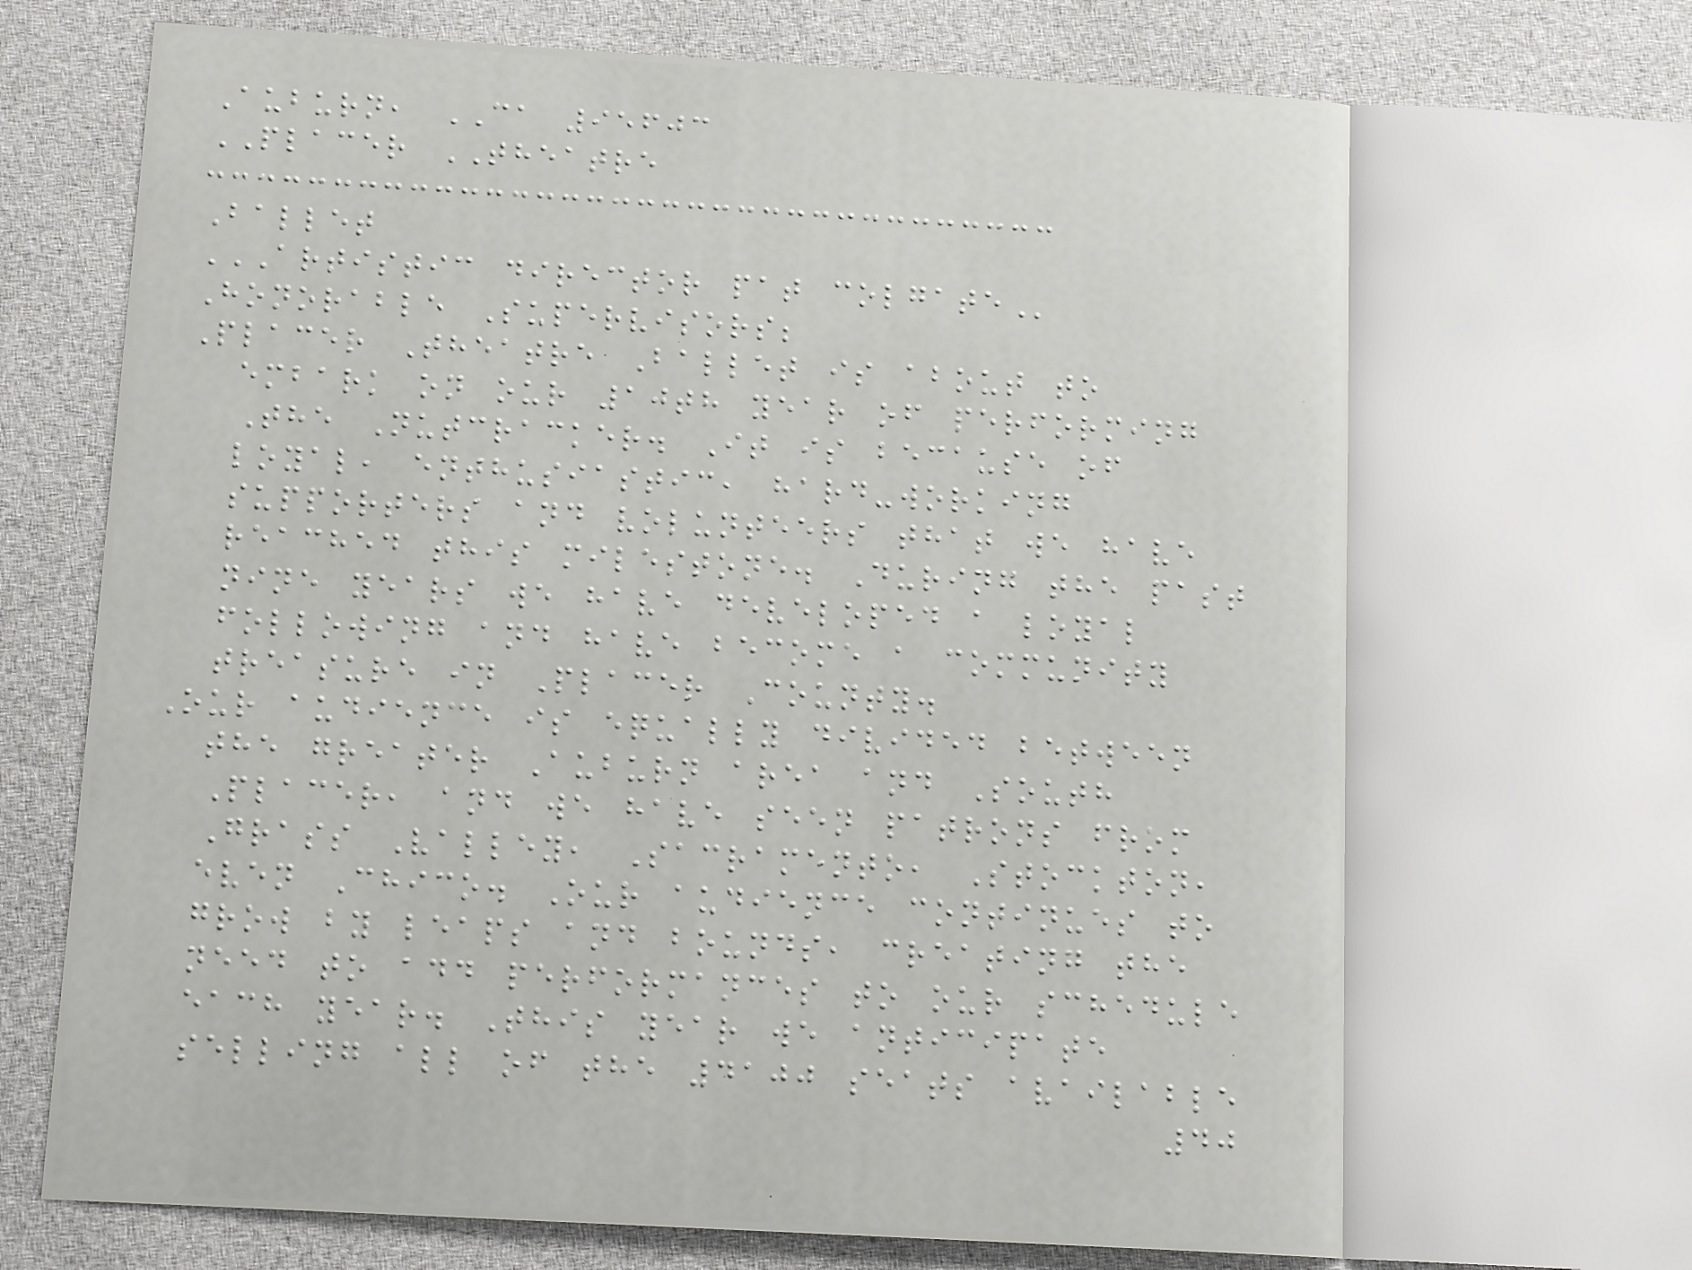Auburn, CA 95603
PLACER THEATRE
Ballet
ARTISTIC DIRECTOR PAT COLGATE
Honorable Supervisors;
Placer Theatre Ballet is about to
embark on our 10th year of performing
The Nutcracker. It is because of
loyal, enthusiastic, hard-working
supporters and volunteers that we have
reached this milestone. During the past
nine years we have developed a loyal
following and have become a community
treasure in Placer County.
Our audience is equally divided between
the greater Auburn area and South
Placer, and we have seen patrons from
Grass Valley, Sacramento, Stockton,
even Chico. Our audience continues to
grow by leaps and bounds, creating the
need to add performances to our schedule
each year. This year we anticipate
selling all of the 4100 seats available
40
